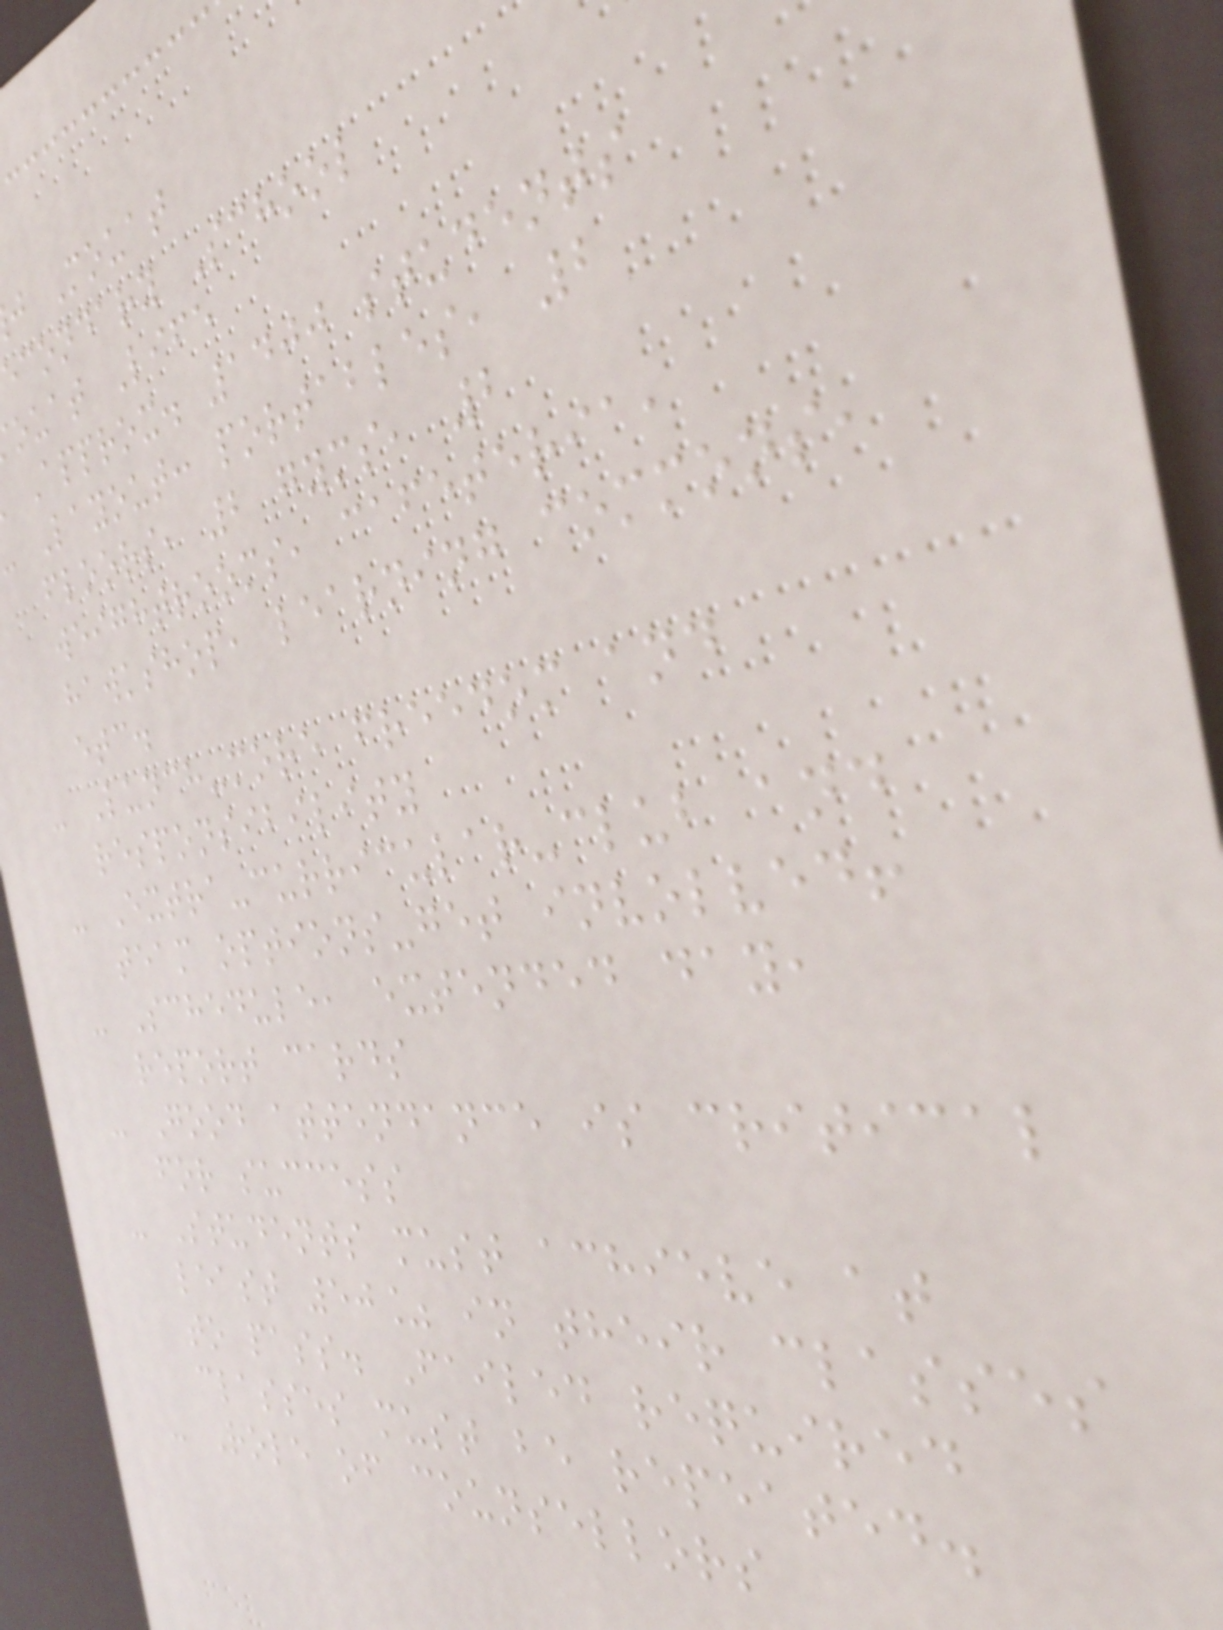j Mouat
econdary School
ouat Life
Approx. 1400 students
Layout: portables, 2
floors, 2 gyms, 2
weightrooms, cafeteria,
hawkshop, learning commons,
etc.
- Lunch-more freedom and
responsibility
- Extra-curricular-club and
team options-get involved!
- Schedule, extended day,
report cards
- Good attendance is critical
for success
- Students must achieve at
least 50% in their classes
to pass. Failed required
classes must be repeated.
- Role of counsellors
